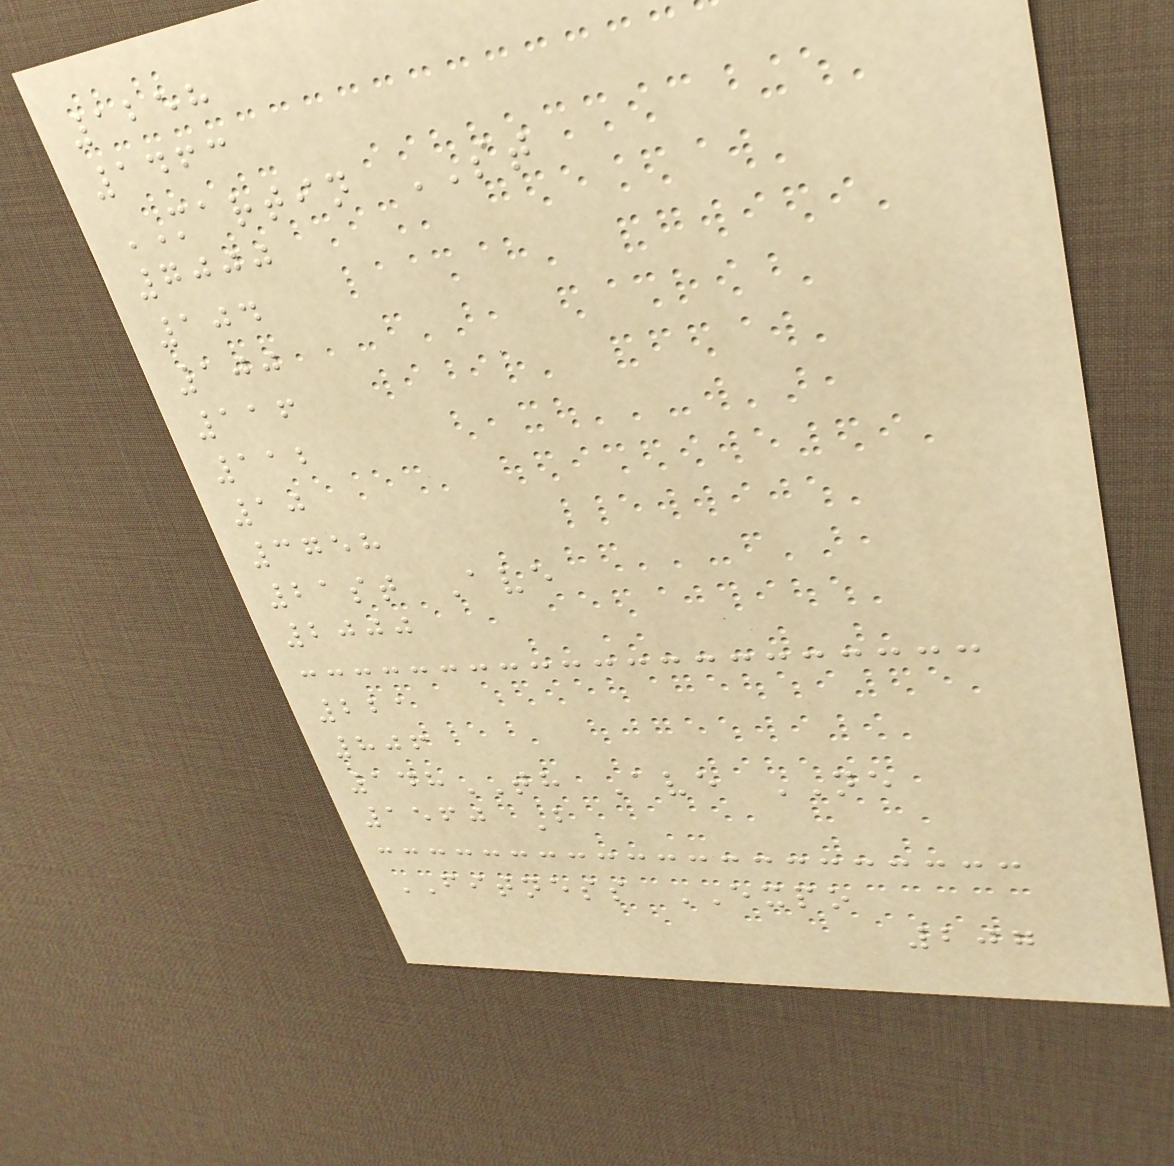1258
1463
MARTIN ST
7000
104
100
116
112
10
3758
21st Ave
2000
221
806
148TH Ave NE
1560 B
FITNESS EXPO
207
